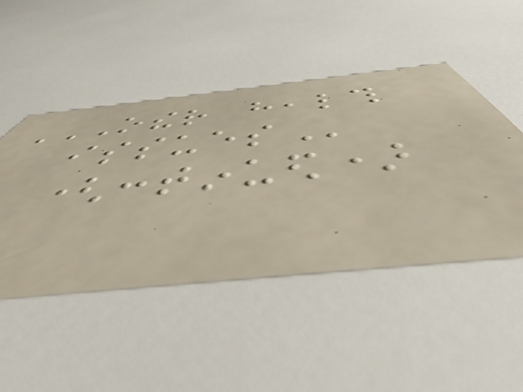OTHER HEALTH
ISSUES
(continued)
